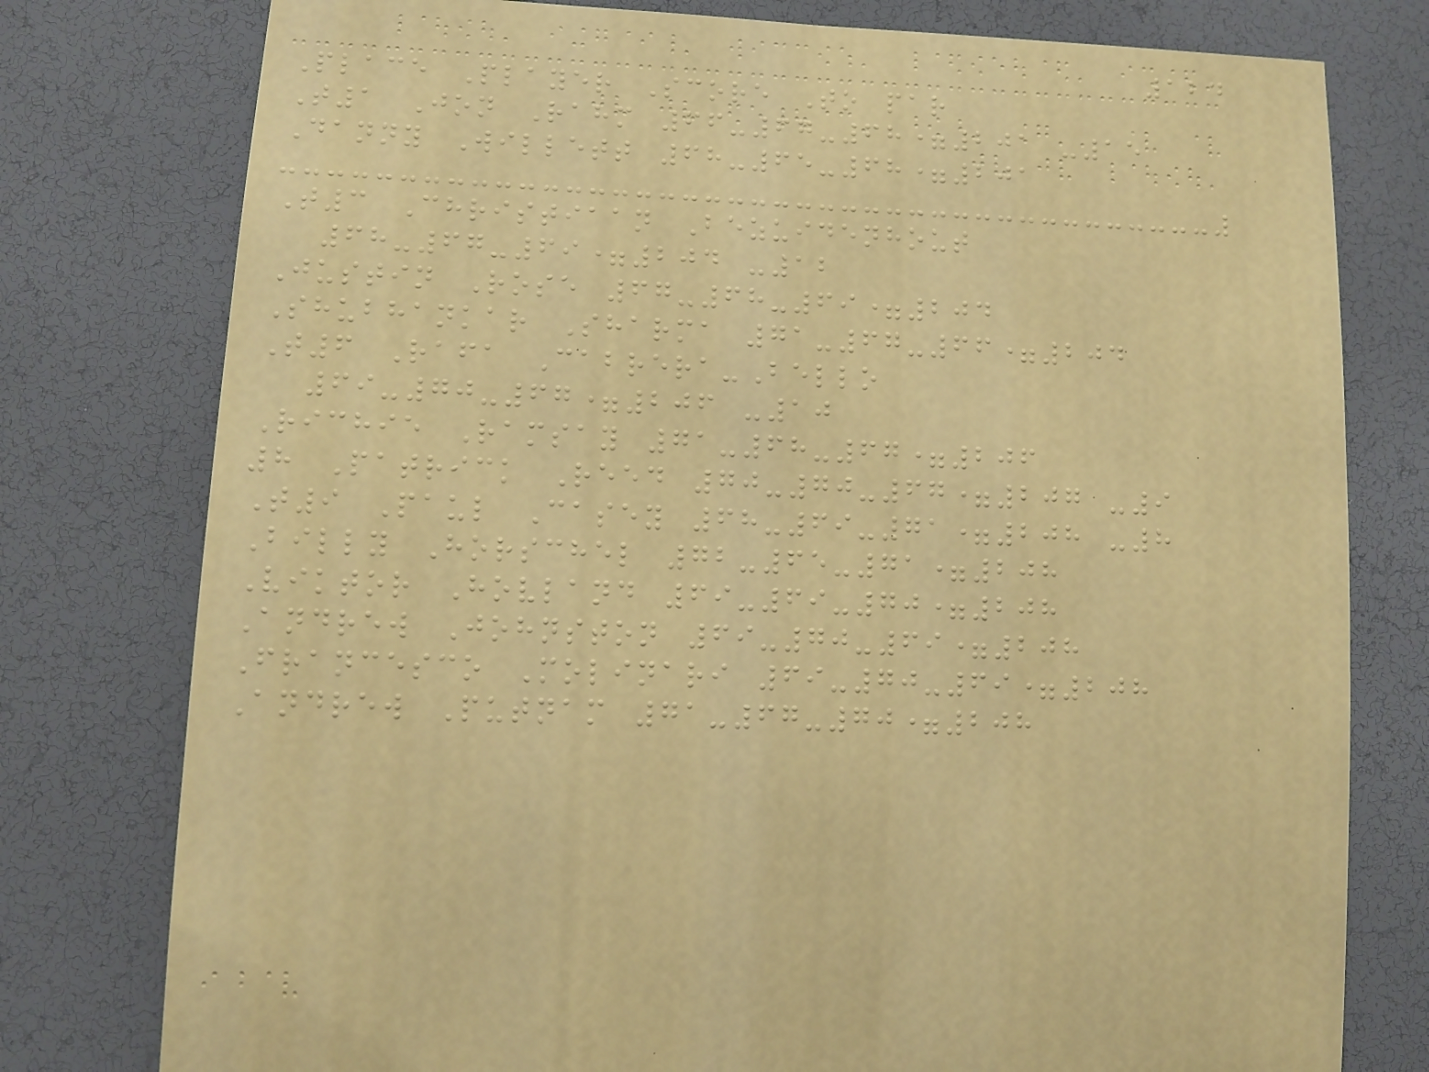124
Place Player Score To par
T1 Jon Rahm 66-67-68=201 -15
Danny Willett 68-65-68=201
T3 Christiaan Bezuidenhout
68-67-69=204 -12
Justin Rose 67-68-69=204
Shubhankar Sharma 71-67-66=204
T6 Rafa Cabrera-Bello
69-70-67=206 -10
Richie Ramsay 71-68-67=206
8 Patrick Reed 70-70-67=207 -9
T9 Paul Casey 68-69-71=208 -8
Billy Horschel 72-65-71=208
Viktor Hovland 69-69-70=208
Andrew Johnston 69-70-69=208
Francesco Molinari 69-70-69=208
Andrew Putnam 71-67-70=208
